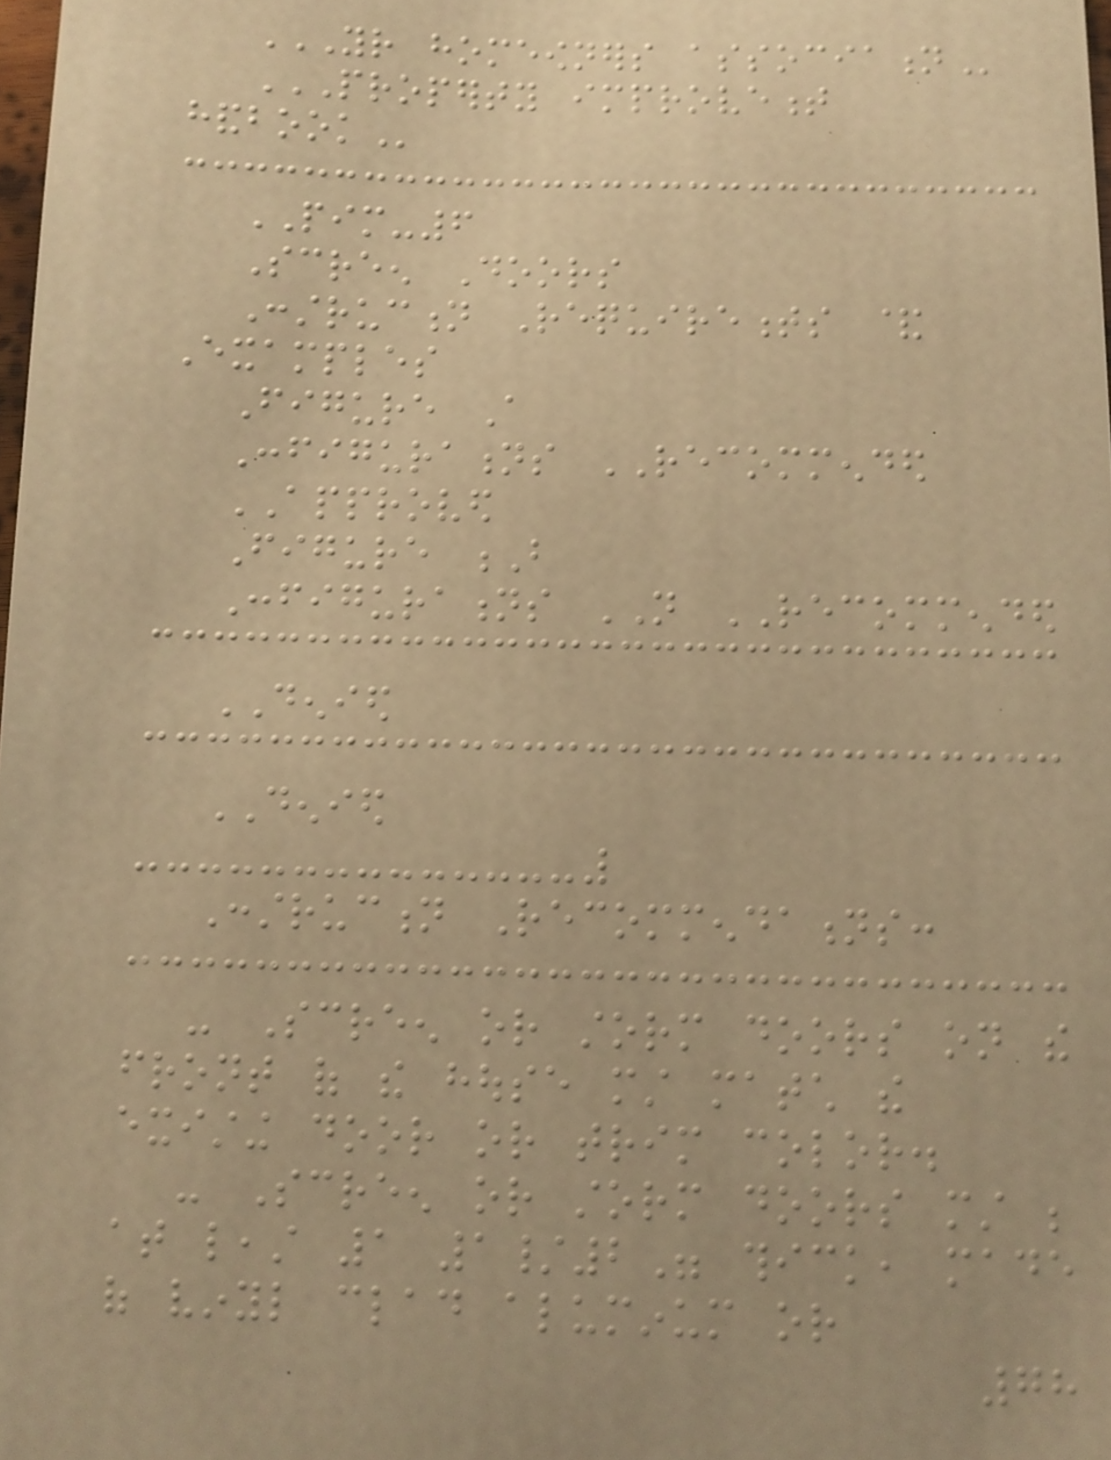YOUR HOMEOWNERS ASSOCIATION
PROPERTY IMPROVEMENT
HANDBOOK
PIM-6
Screen Doors
Construction Requirements &
Examples
Figure A
Configurations RECOMMENDED
APPROVED
Figure B
Configurations NOT RECOMMENDED
DENIED
DENIED
Construction Recommendations:
- Screen or storm doors on the
front of the house must match the
existing door or trim color.
- Screen or storm doors must be
at least 1 1/2" thick, made
of vinyl clad aluminum or
78
